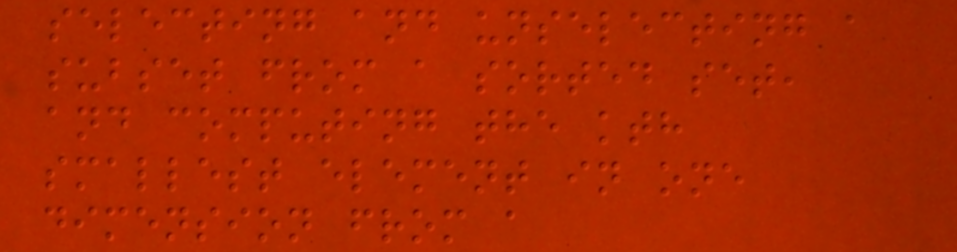selecting and unselecting a
subset from a sorted set,
and computing the kth
smallest element in one
dimension from a
